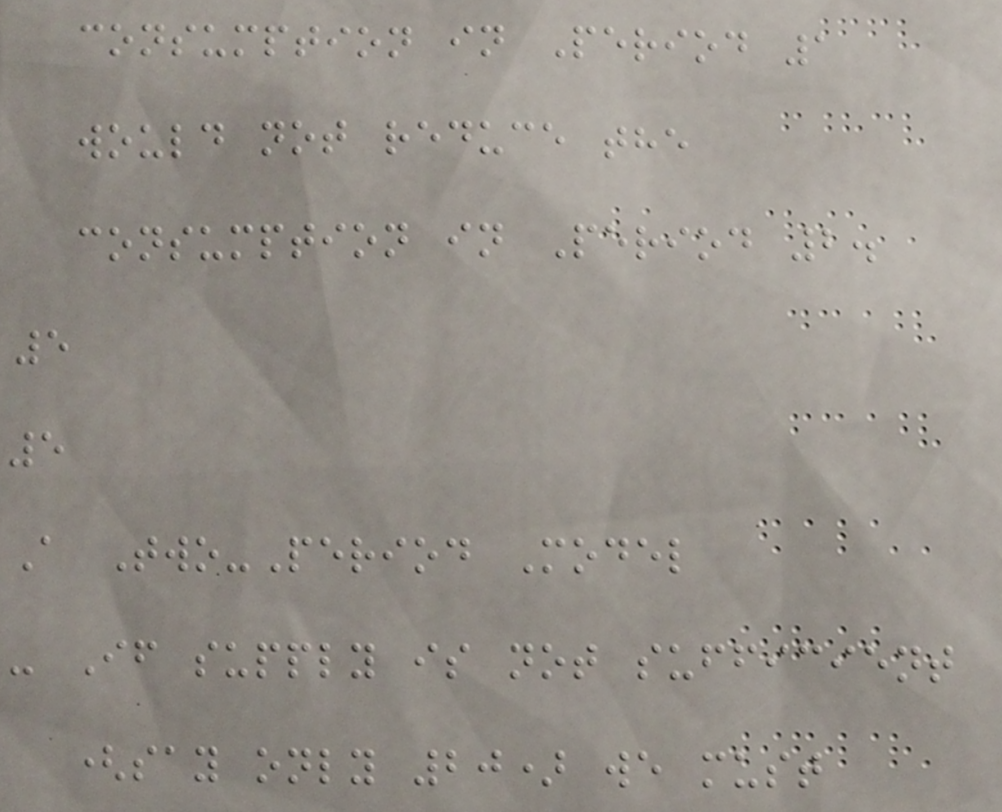consumption in Period 1
would not reduce the
consumption in Period 2.
5
5
A Two-Period Model
- If supply is not sufficient
(say only 20) we must
